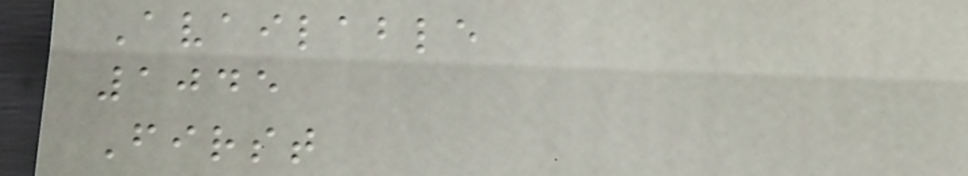Available
1045
First
